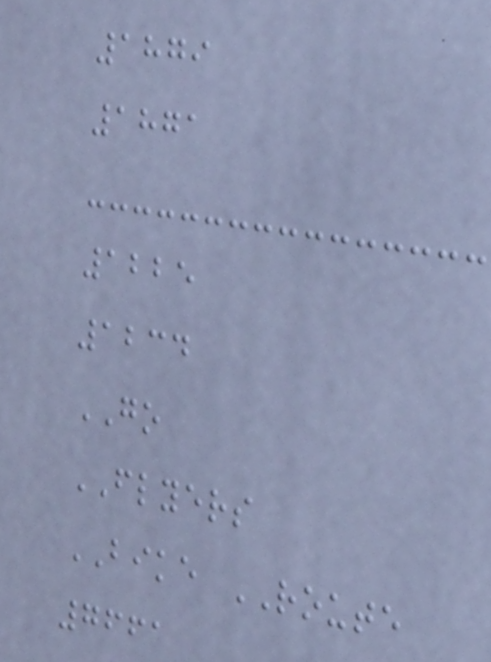1879
1871
1225
1234
GO
FLYERS
BIKE ROUTE
7661
